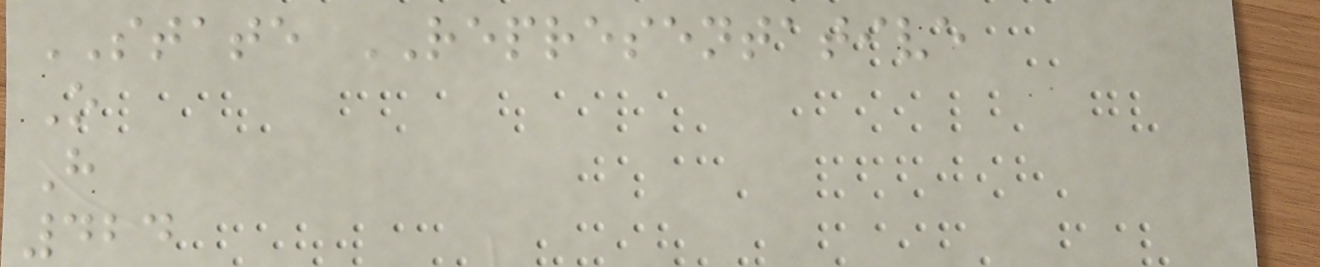STATE REPRESENTATIVE
O
H
424
